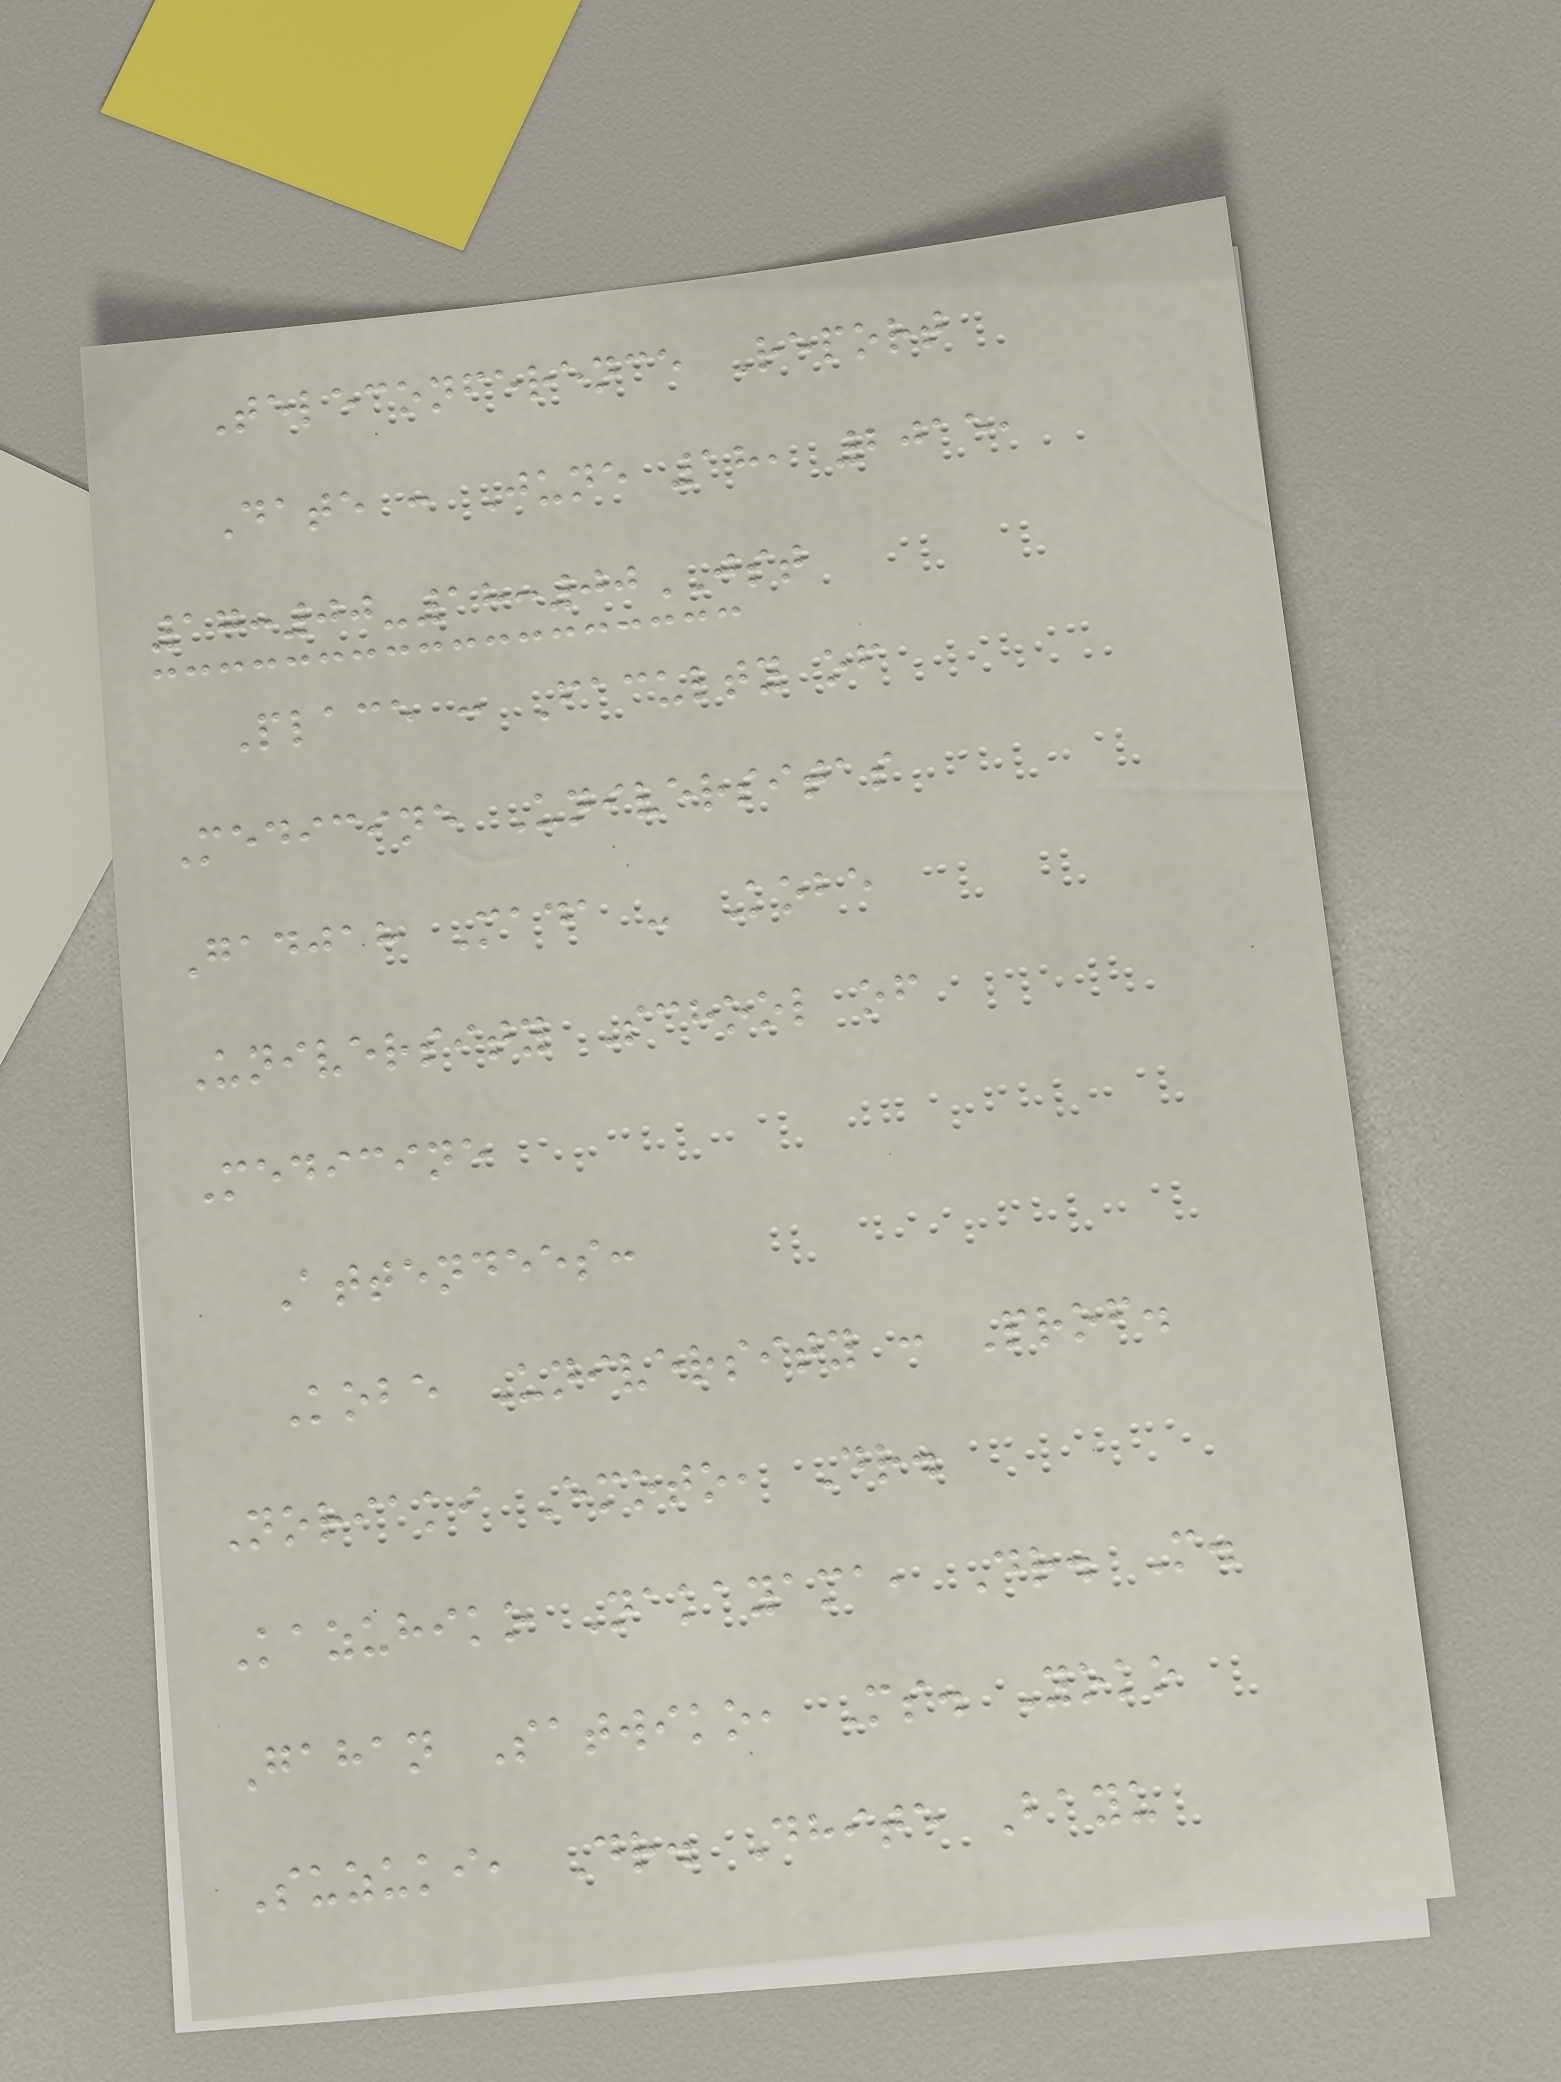Teleconference Report
Date : June 18, 2015,
17:00-18:00JST
Place : Faculty of
Medicine Universitas
Gadjah Mada - Kobe
University School of
Medicine
Attendees:
Kobe University : Prof.
Noriaki Emoto, Dr.
Kazuhiko Nakayama, Dr. M.
Gahan Satwiko, Ms. Yoko
Suzuki, Dr. Dhite Bayu
